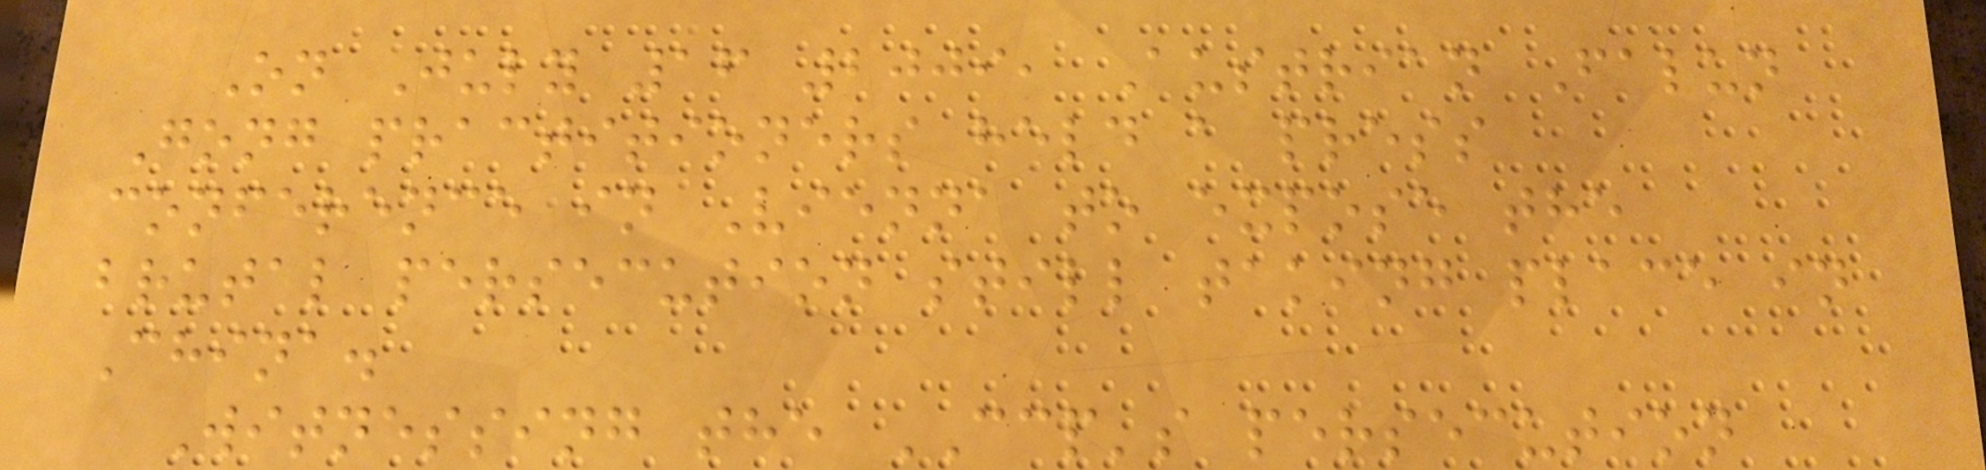On July 16 2009, Austrian Falun
Gong practitioners held a press
conference in Vienna to expose the
brutal persecution still taking place in
China.
Witnessing the CCP's persecution
